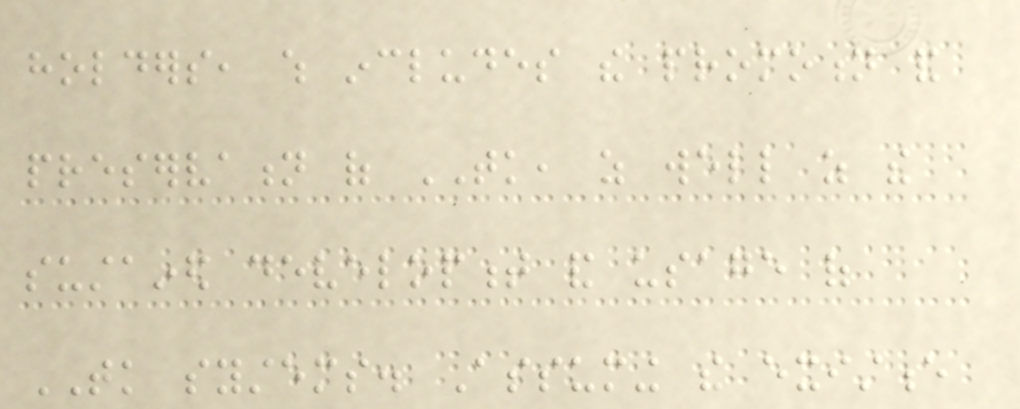holders, which includes the promotion and
preservation of TK, as well as the
sustained development and usage of
TK systems. Assuming the existence
